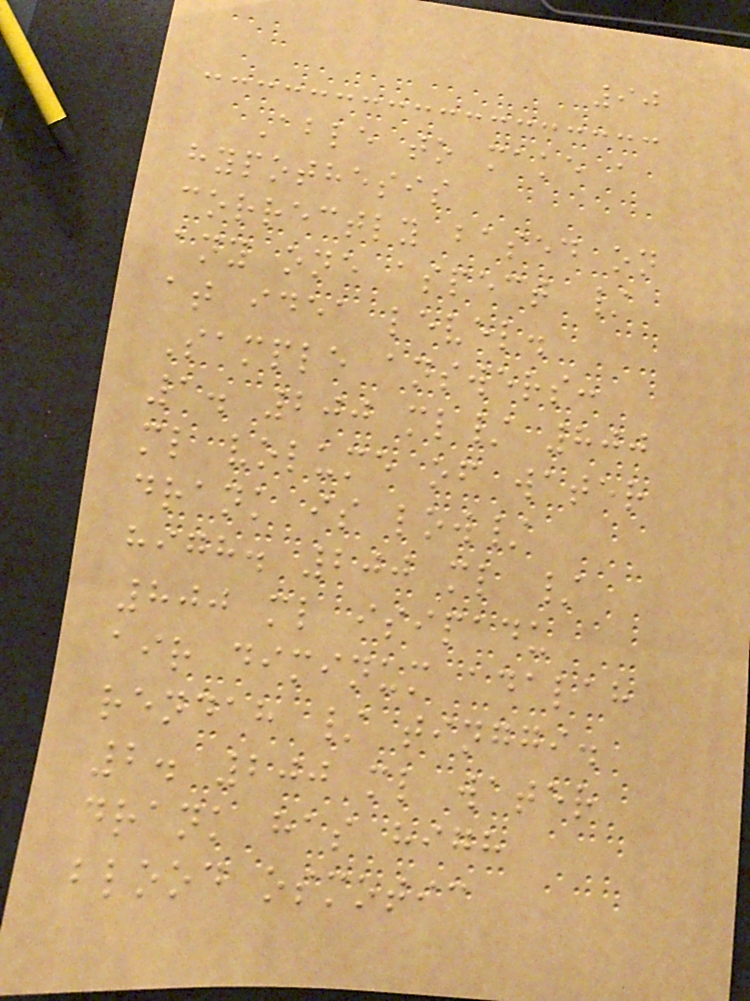90
Able to make a
hypothesis
correctly based on
any one aspect /
at idea level.
Sample answers:
1. 200 ml/ 800
ml volume of water
drank is low/
high. 200 ml /
800 ml isipadu
air diminum adalah
rendah / tinggi.
2. 200 ml water
drank has high
blood osmotic
